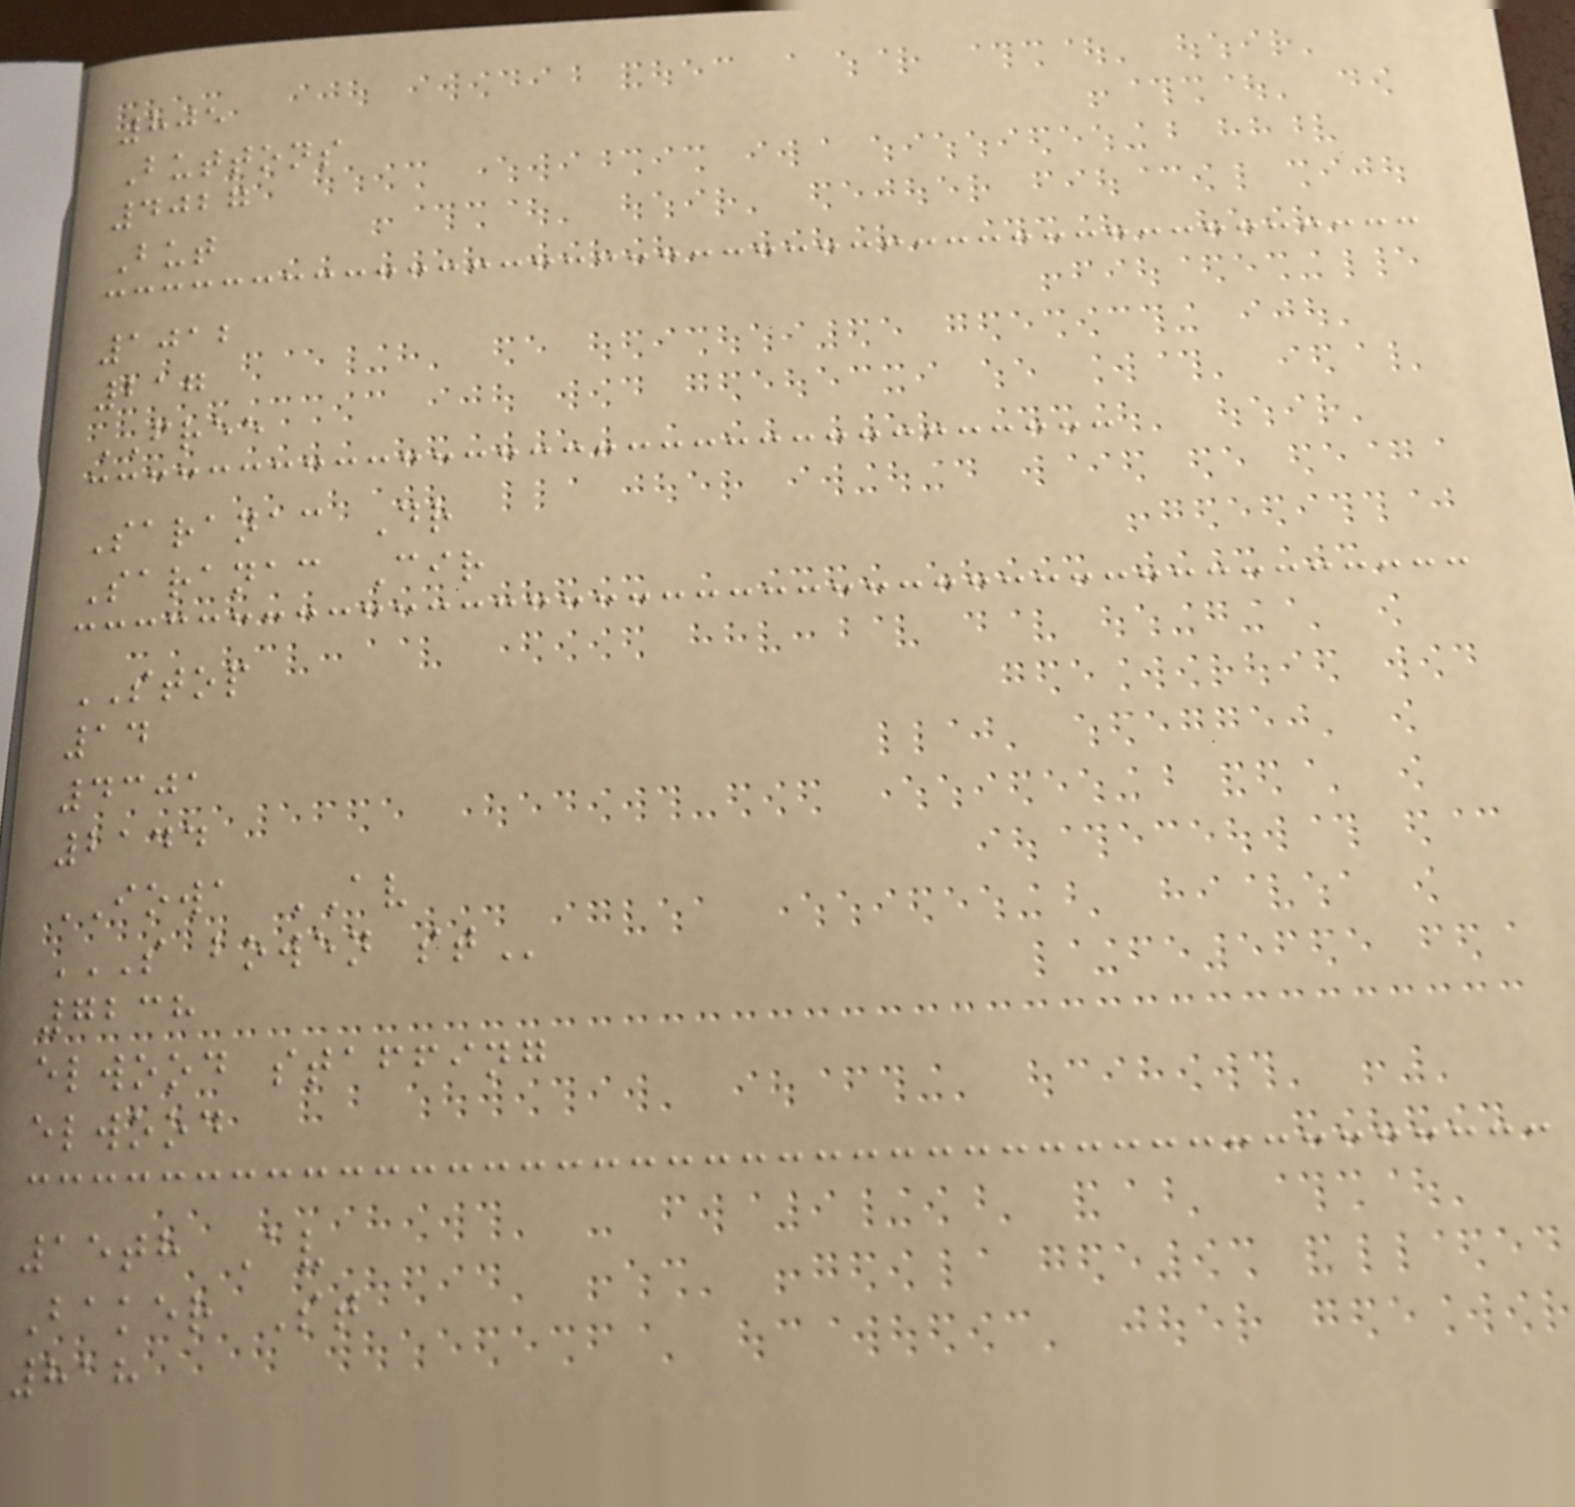805
Buttons
4027
But
1012
217
FREE
Saranac Dr
Saranac Cir
STOP
14
4301
2144
IOWA AV
S BOWEN ST
7238
elwood staffing
elwood
15th Av
Baker St
818
